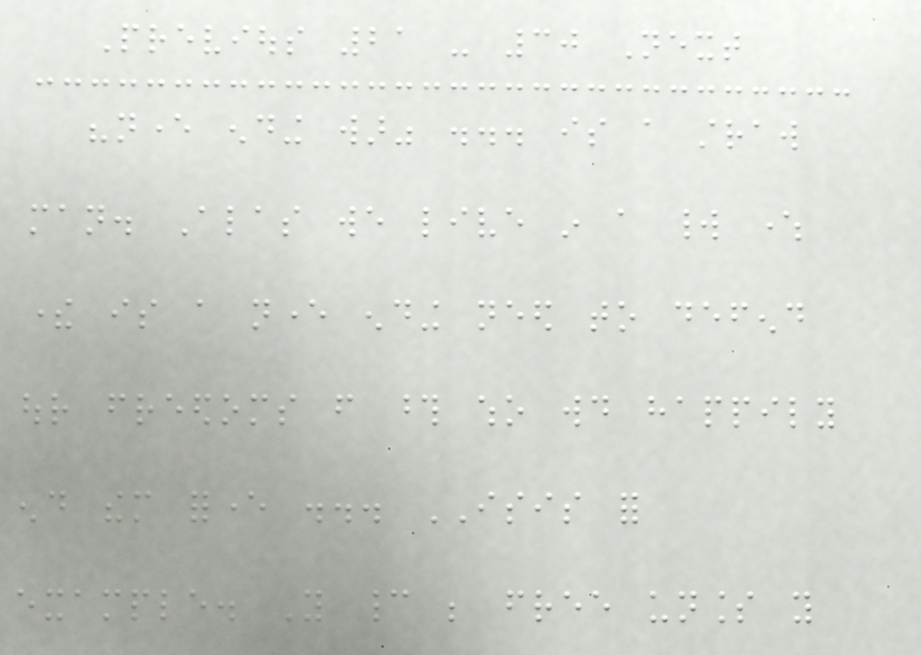Previous 21 - 30 Next
"never ending war" ... is a straw
man. Alas we live in a world where
there is a never ending need to defend
our freedoms from those who would happily
end them forever ... ISIS for
example. You cannot be free unless you
